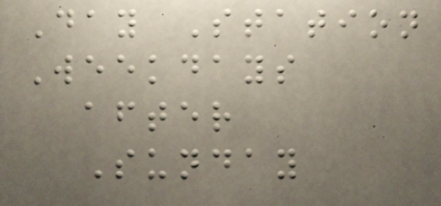Day Station
Weekdays
after
Sunday
